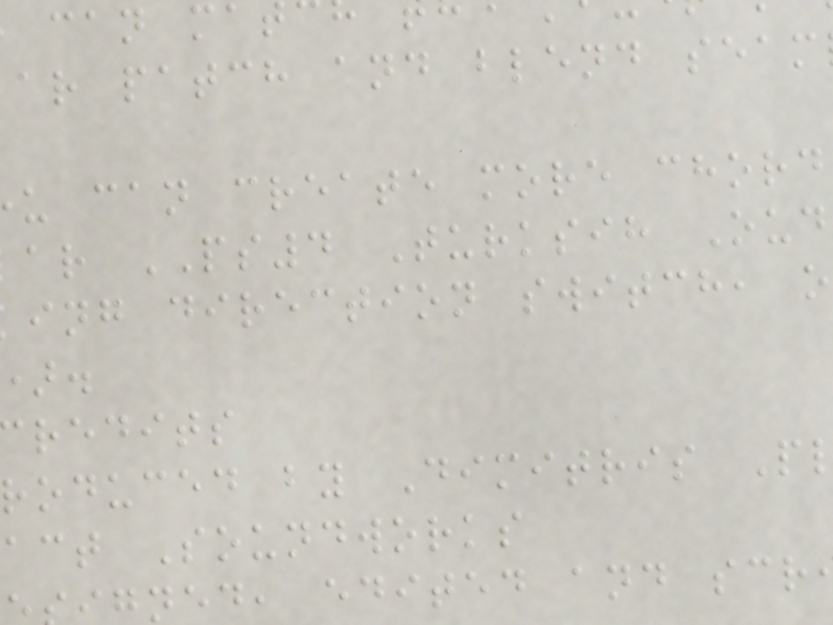ar patch and blend seam
u can create more chord
ar PS4 Turksih Oud
ing direction switch, o
redits
roduced by Dimitris P
act Soundworks
ned, edited and scr
